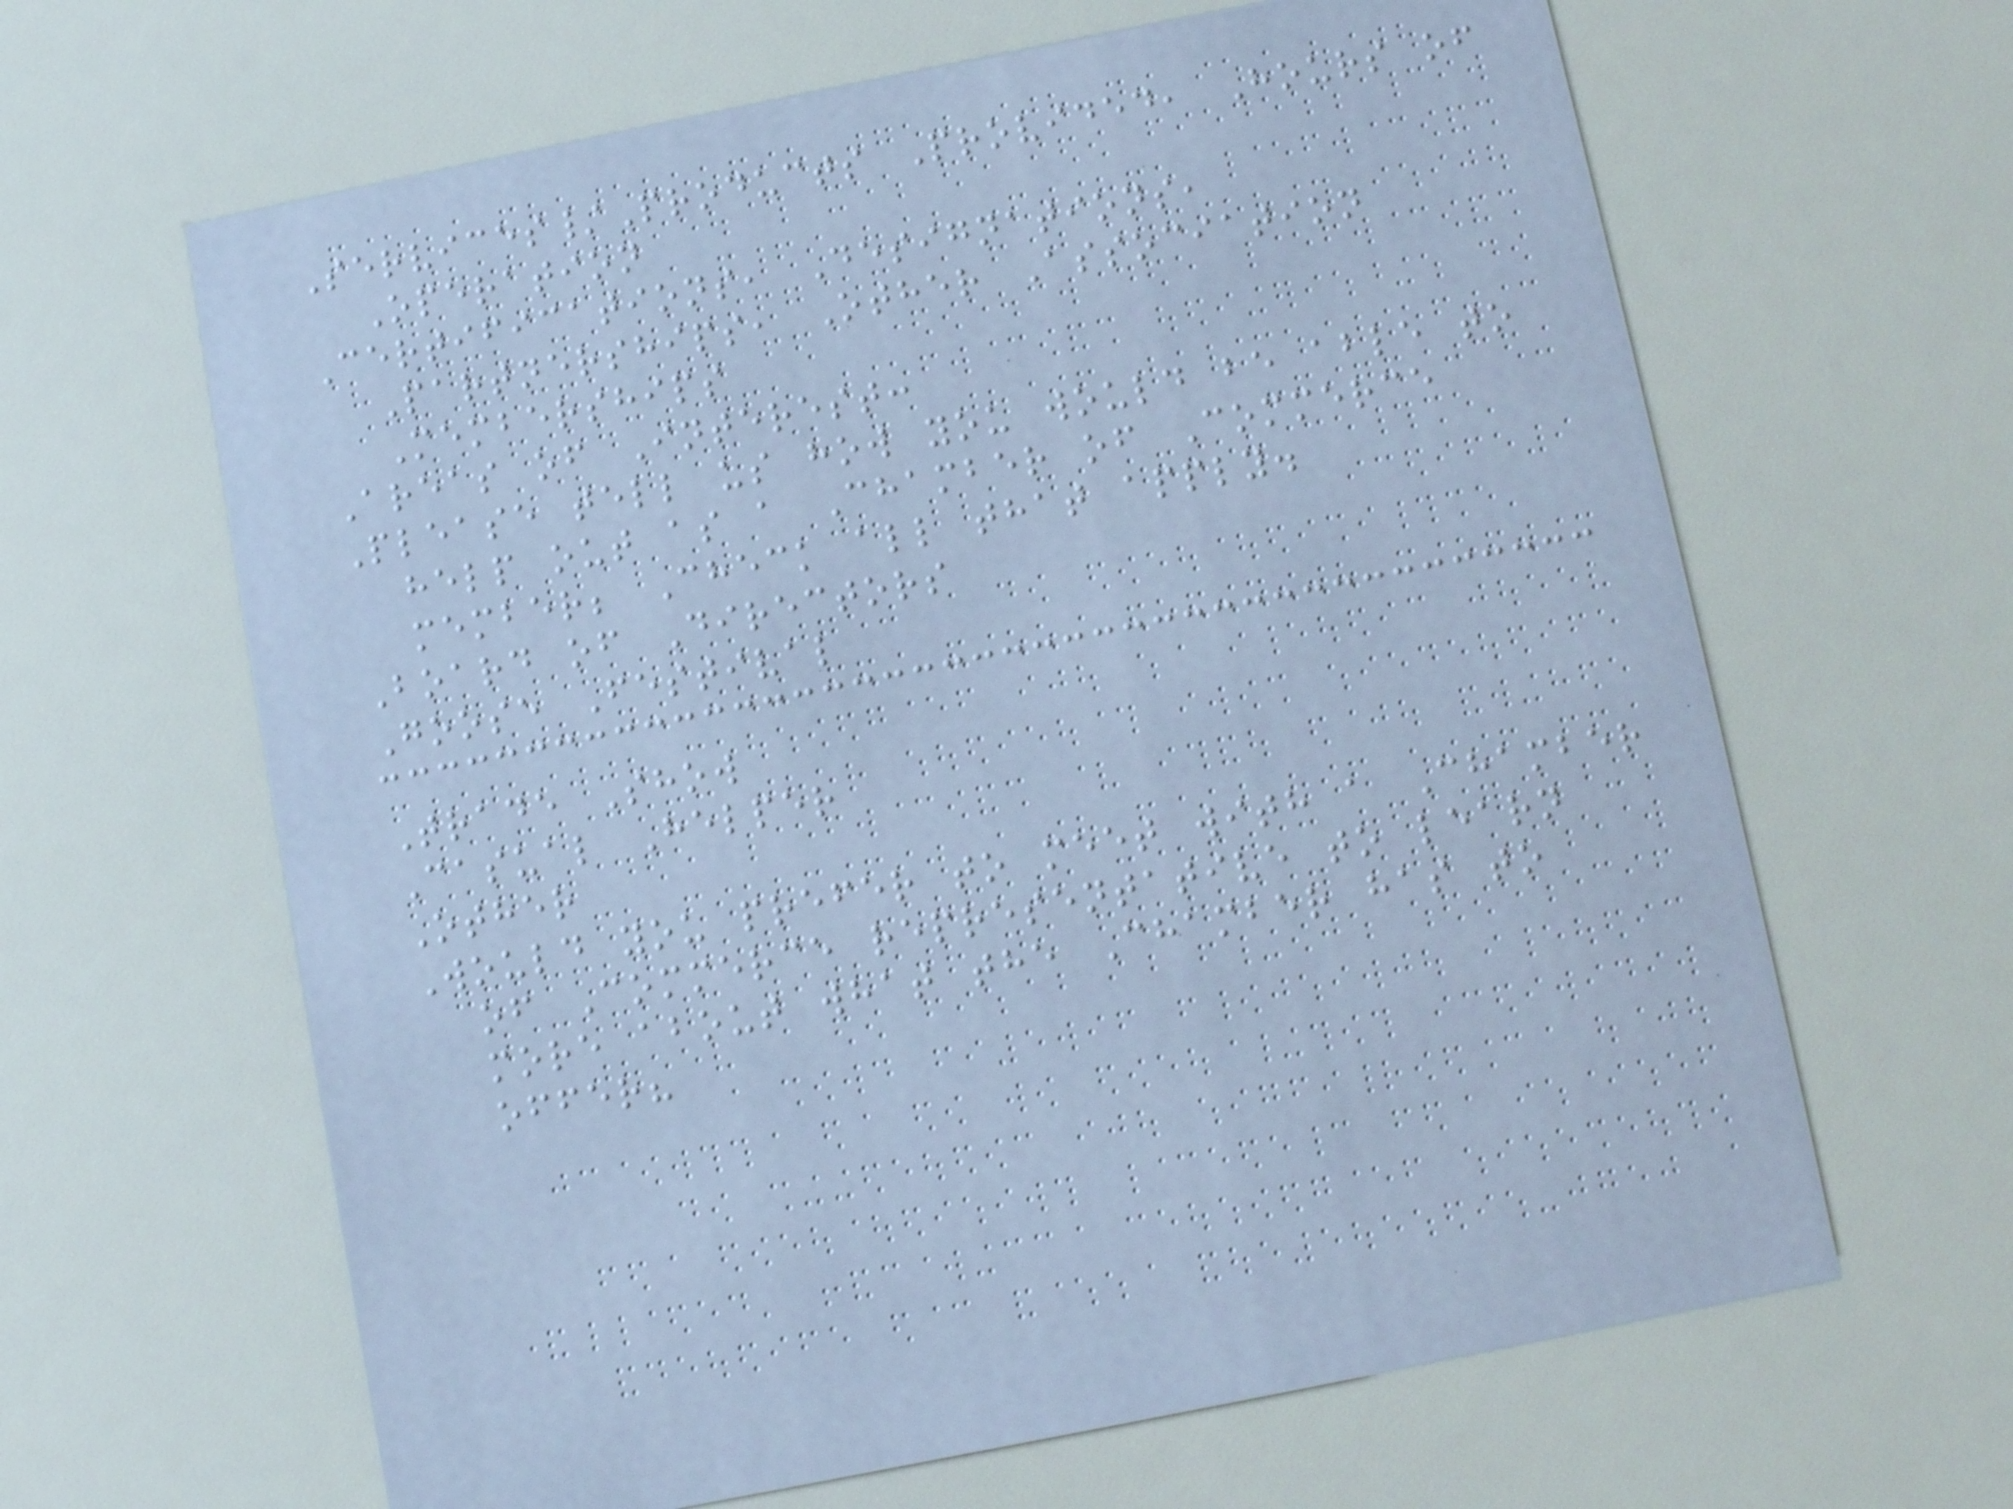Services/Products Provided, Hours of
Operation
Certifications, Designations,
Partnerships, Other Association
Memberships
Areas of Interest:
Please tell us how you would be able to
help out as a Chamber of Commerce
member; Check all that apply.
Board of Directors
Goose Festival
Trade Show
Casual Helper
Other
Would you prefer to meet with a Chamber
of Commerce representative to learn
more about what the Chamber has to
offer?
